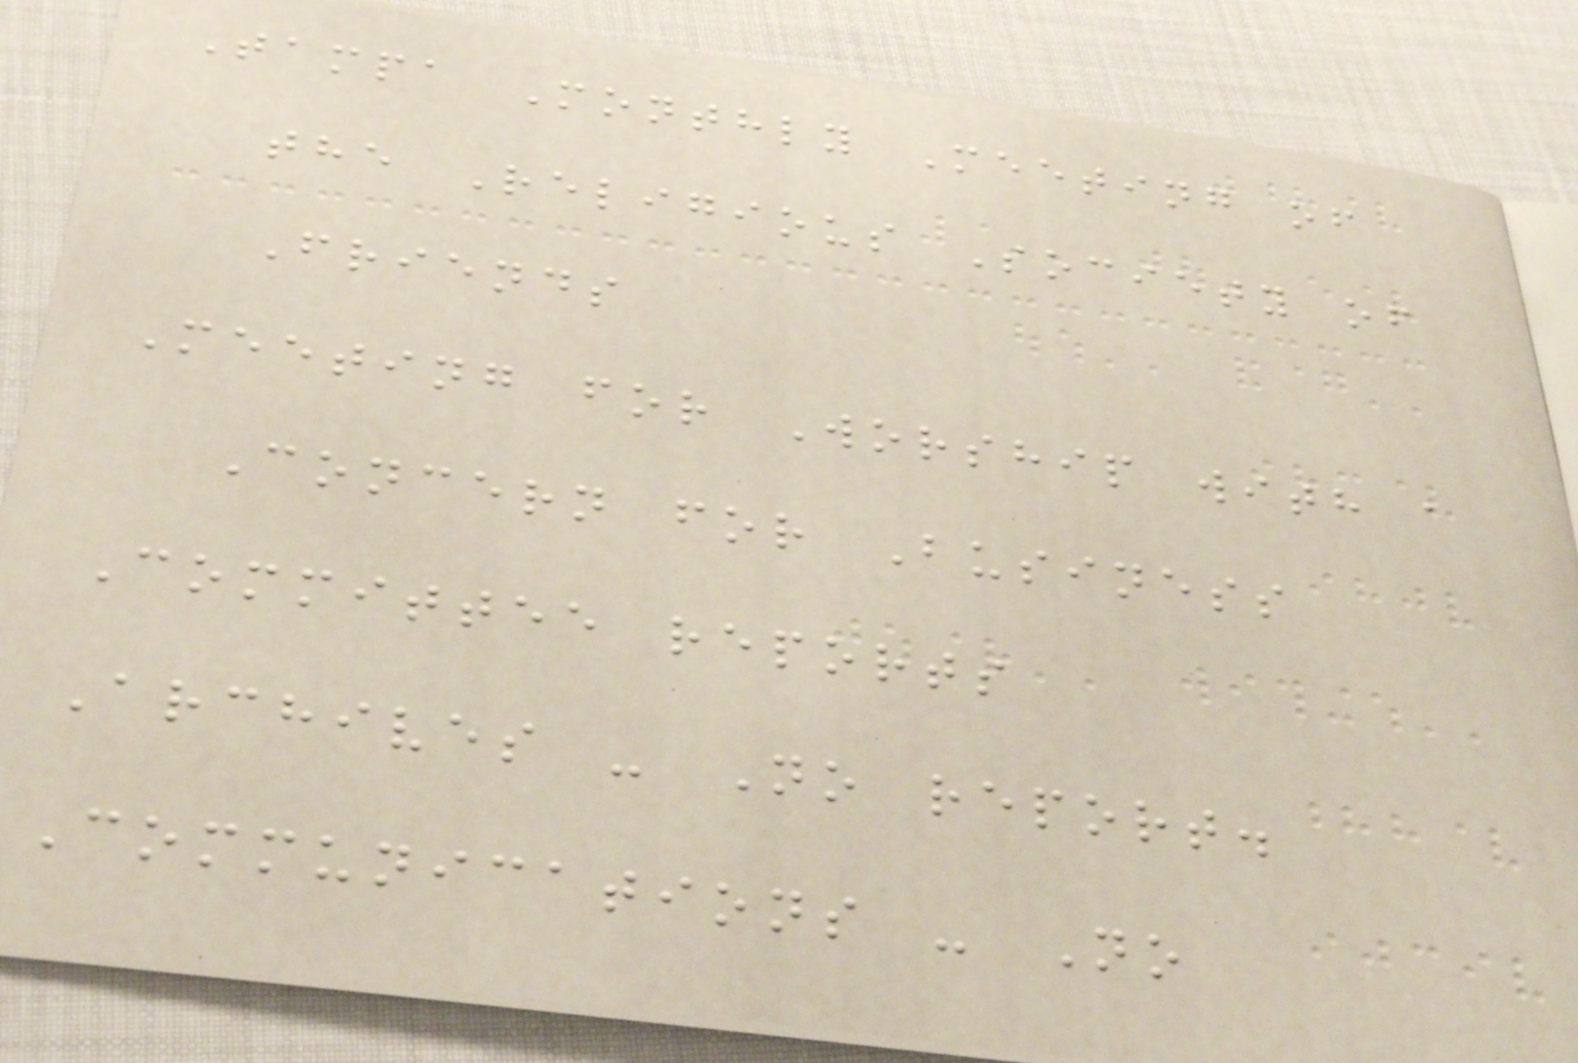Tampa Monthly Meeting of
the Religious Society of
Friends
Meeting for Worship with a
Concern for Business
Committee reports
Archives - No report.
Communications - No
